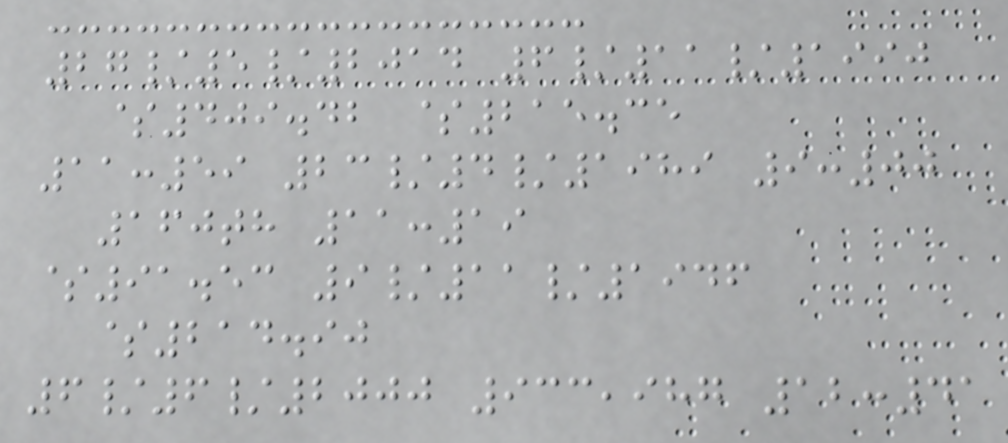27/5/2014 6/11/1990
$409.42 $215.35
11:59 23/4/1989 9:00
160th 11:19
$91.53 9/11/1946
$214.90
6/6/2000 933,987 12:41
